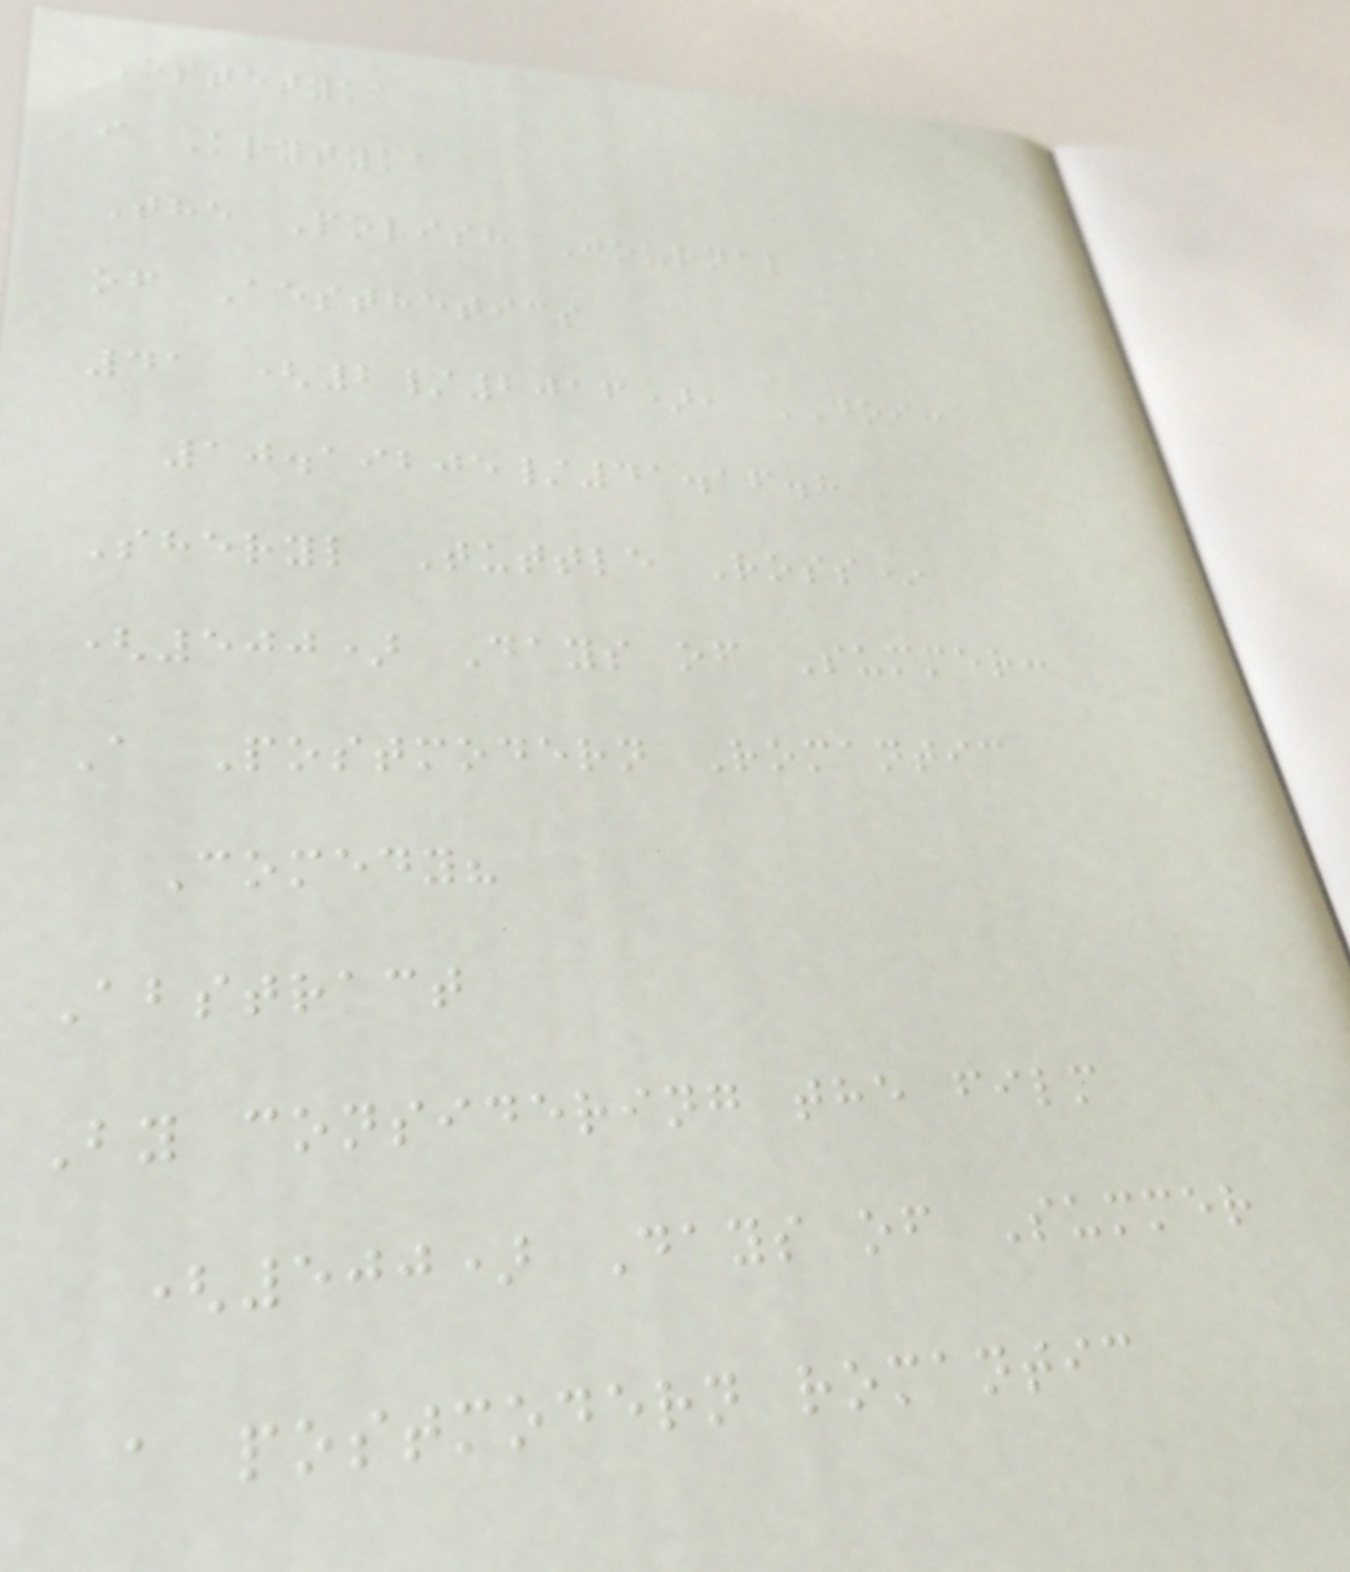Estetyka
i Krytyka
The Polish Journal
of Aesthetics
41 (2/2016), DOI:
10.19205/41.16.8
Sheryl Tuttle Ross*
(500) Days of Summer:
A Postmodern Romantic
Comedy?
Abstract
By considering the film
(500) Days of Summer
a postmodern romantic
